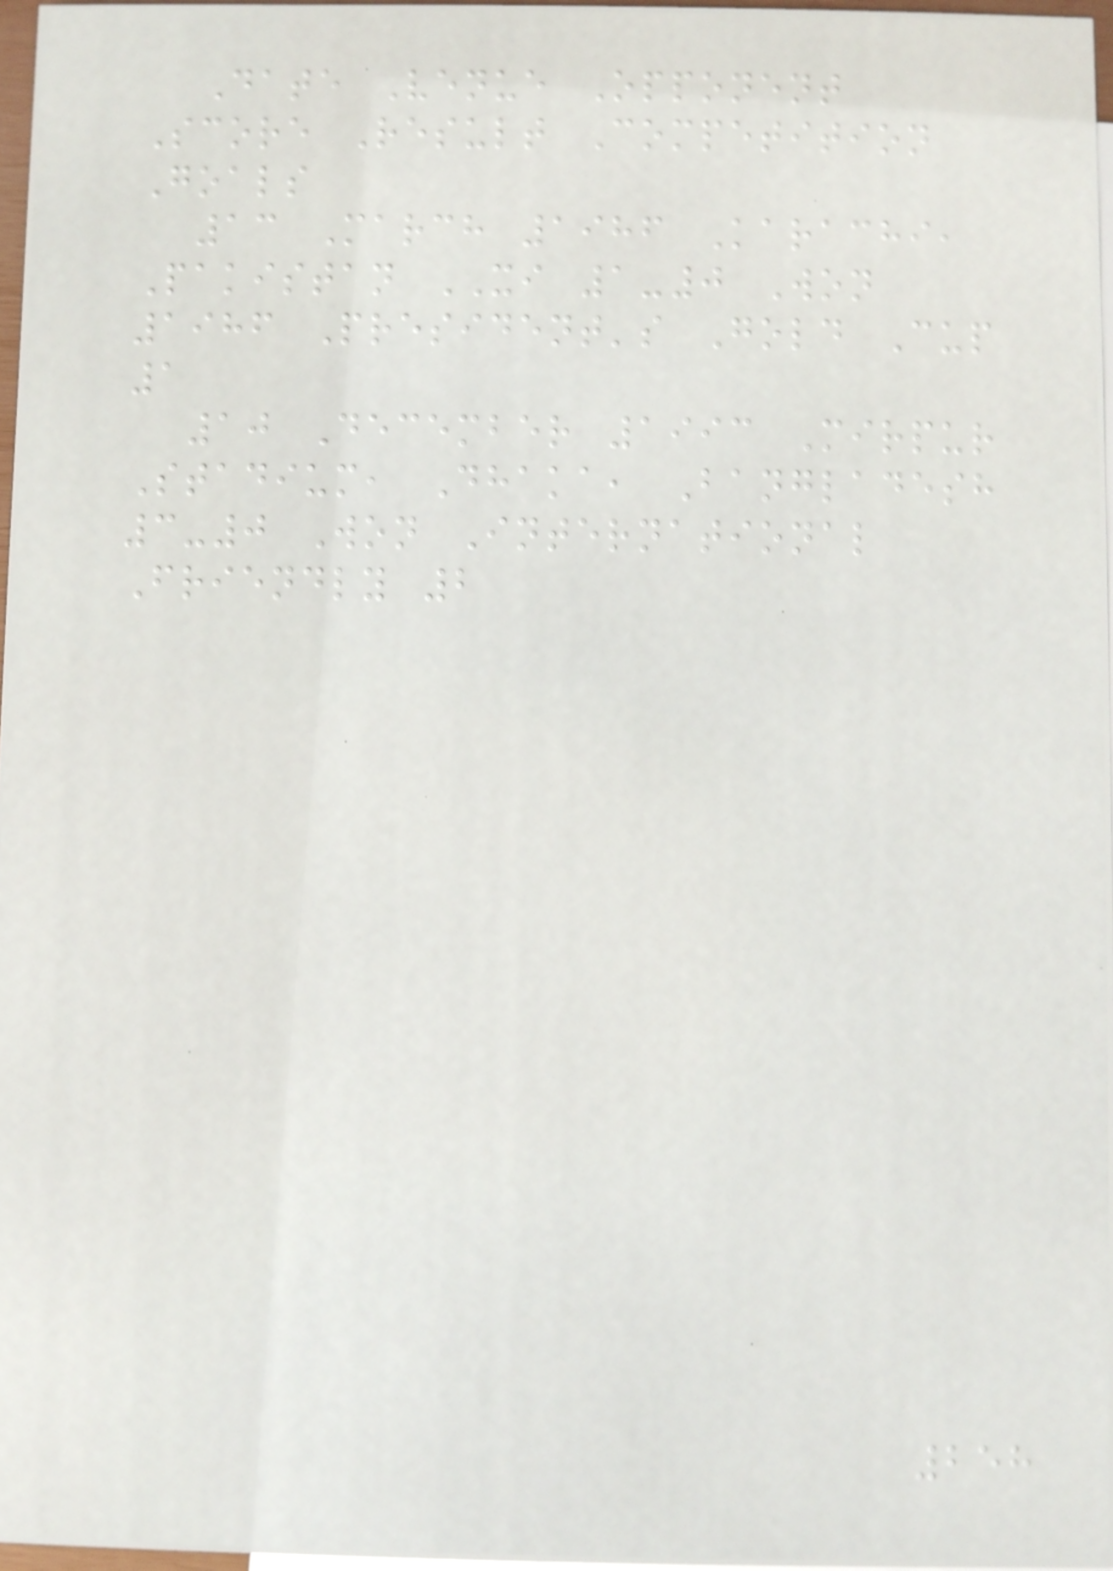Date Venue Opponent
Score Result Competition
Goals
13 March 1986 Karachi,
Pakistan XI 1-0 Won
1986 President's Gold Cup
1
10 December 1993 Mirpur
Stadium, Dhaka, Bangladesh
3-0 Won International
Friendly 2
258
